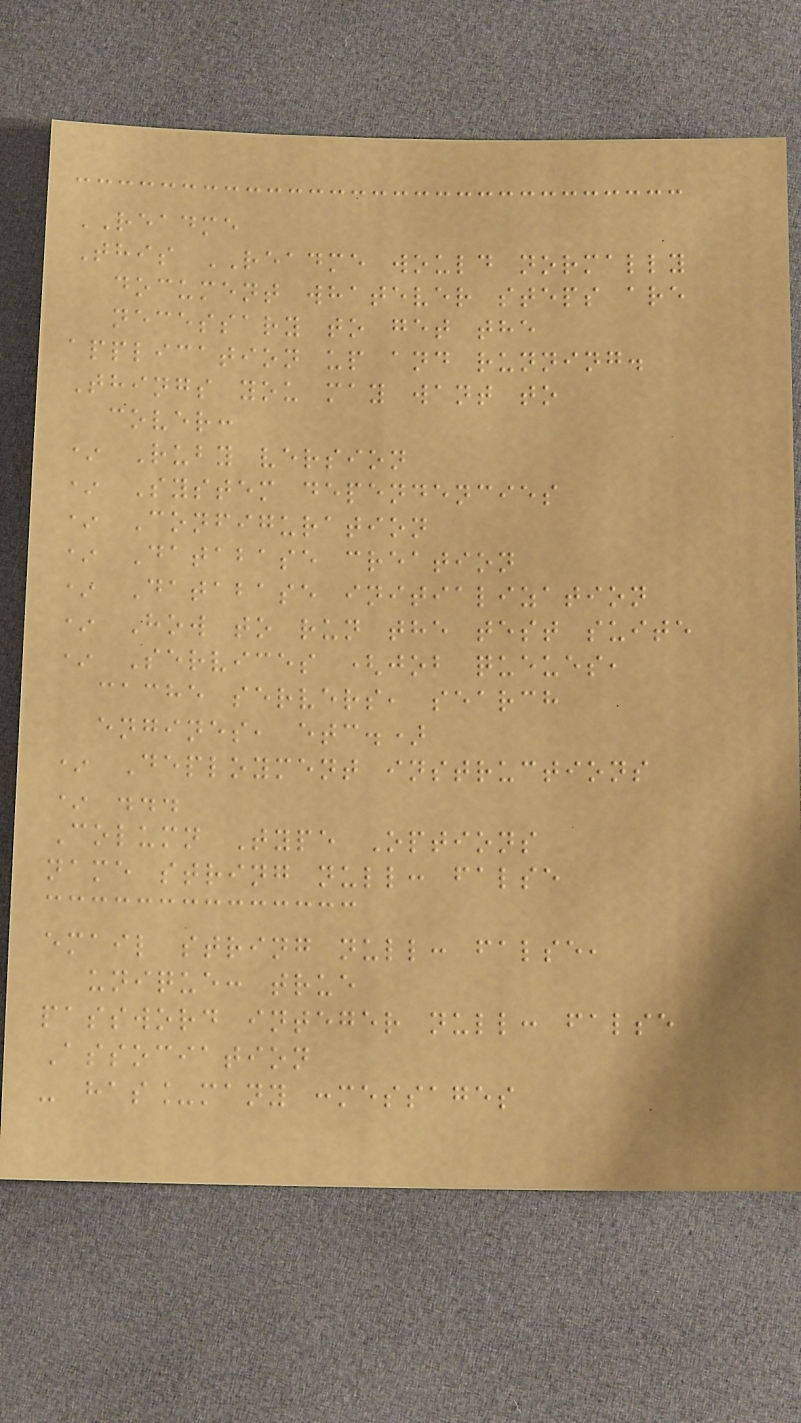README
This README would normally
document whatever steps are
necessary to get the
application up and running.
Things you may want to
cover:
* Ruby version
* System dependencies
* Configuration
* Database creation
* Database initialization
* How to run the test suite
* Services (job queues,
cache servers, search
engines, etc.)
* Deployment instructions
* ...
Column Type Options
name string null: false
email string null: false,
unique: true
password integer null: false
Association
- has_many :messages
